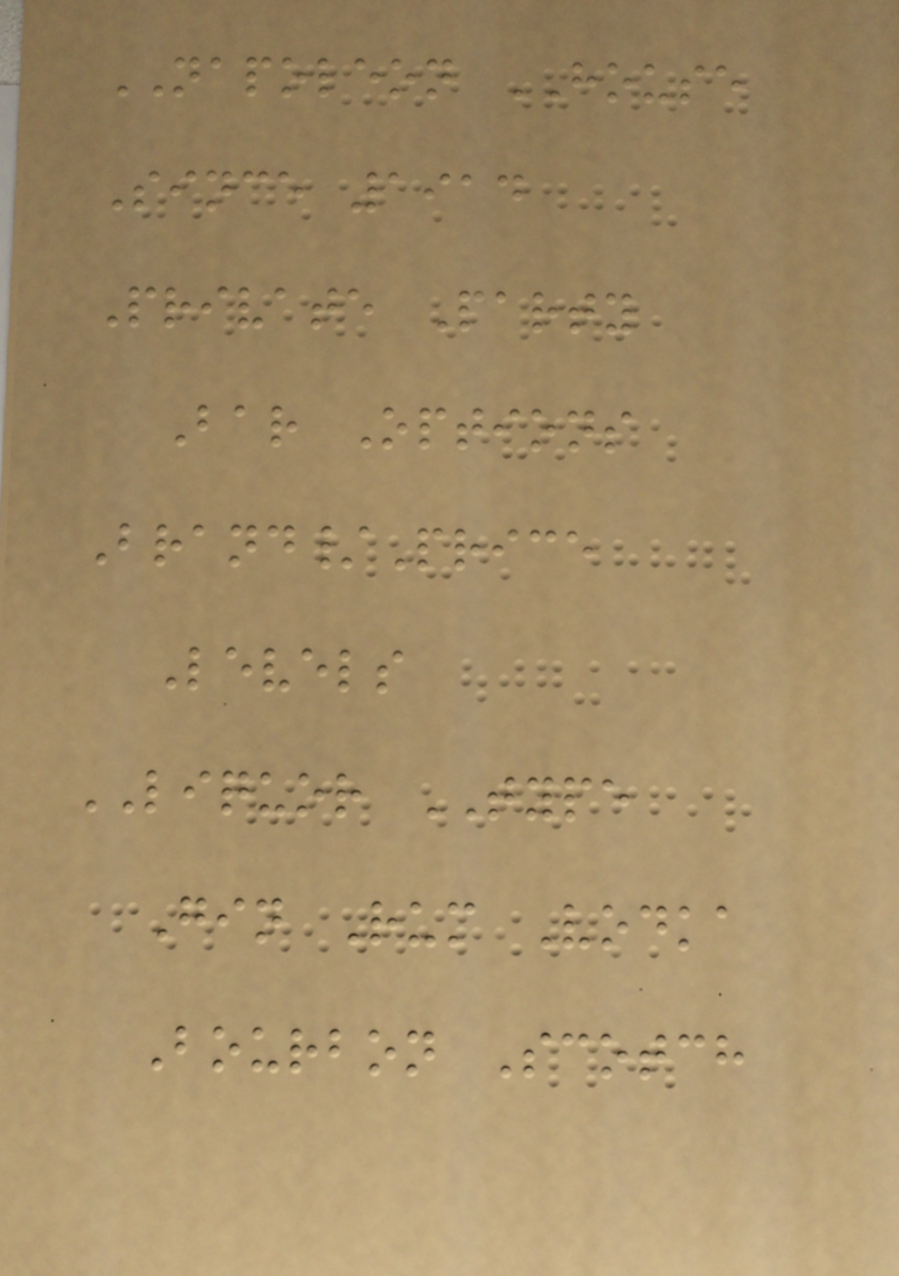NAPOLEON HOUSE
Since 1914
Private Party
Bar Options
Brand/Price
Levels
LIQUOR TYPE
Gin Rum Vodka
Bourbon Scotch
